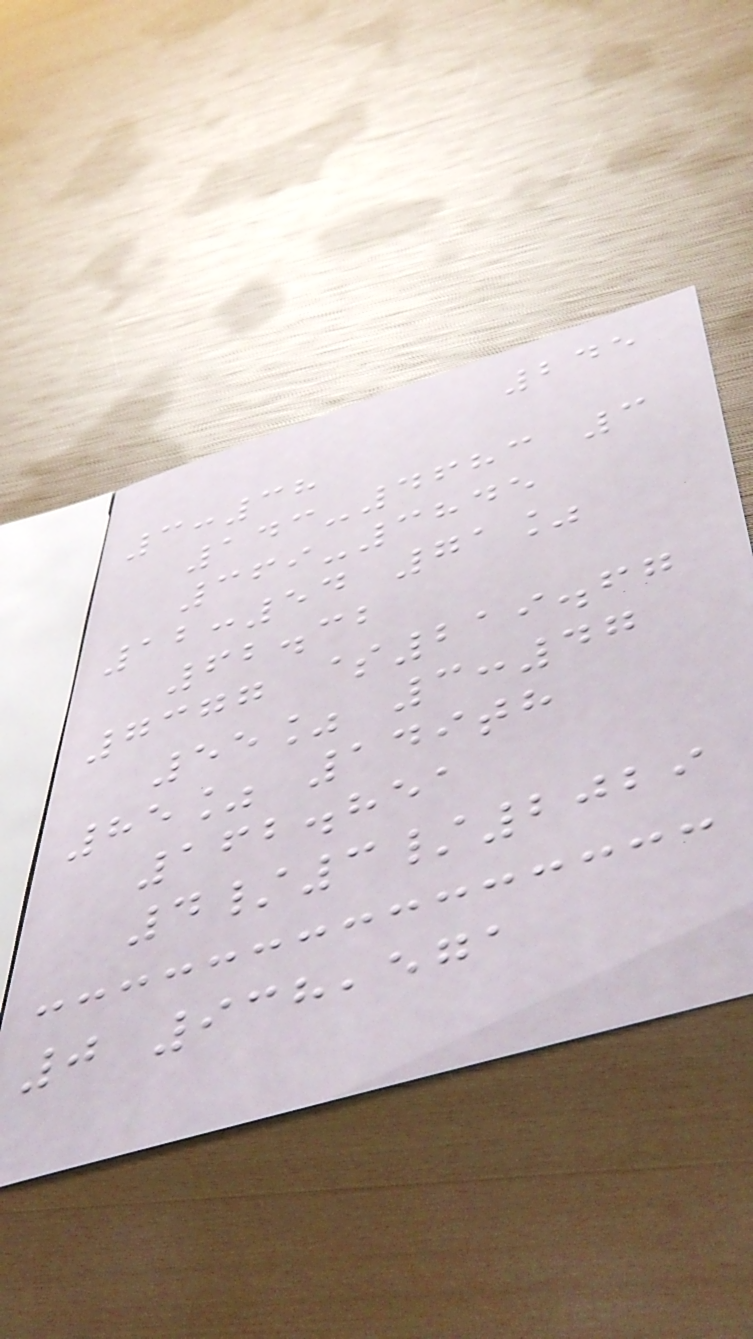245
3:38
143-4683 3
369-3845
12:54 71%
62.32
7377 $219.67
55% 3:47
85% 149th
162.851
4/3/2029
0 938,571
